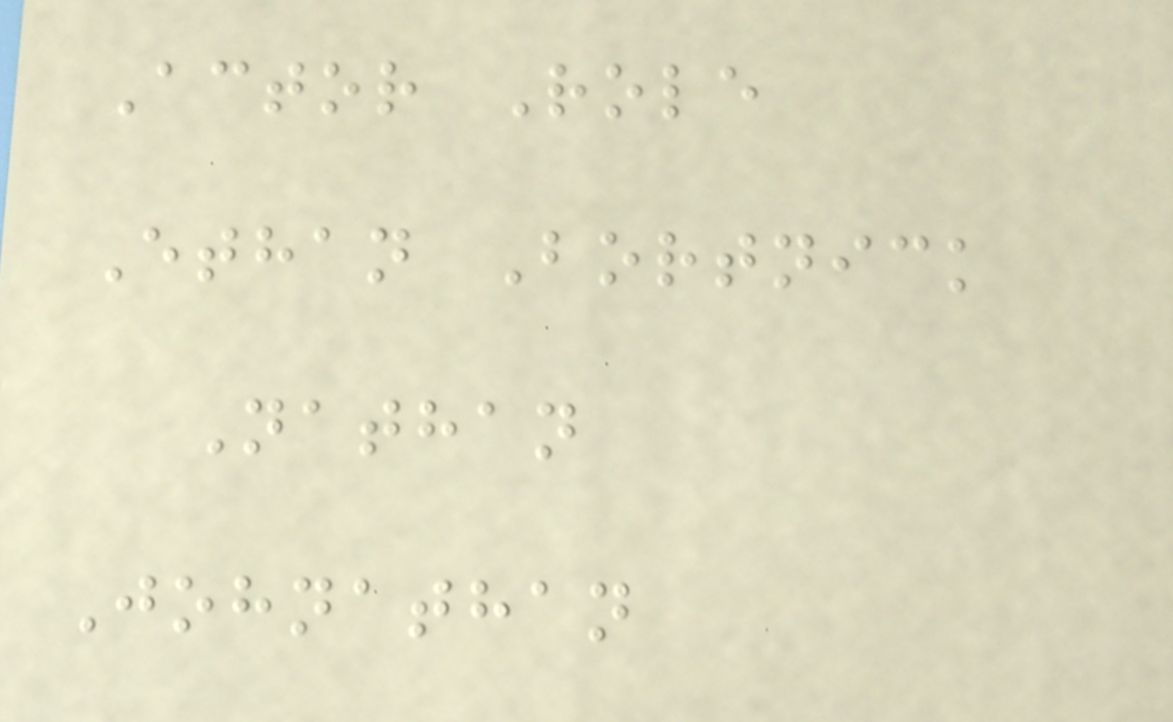Actor Role
Ethan Bortnick
Nathan
Johnathan
